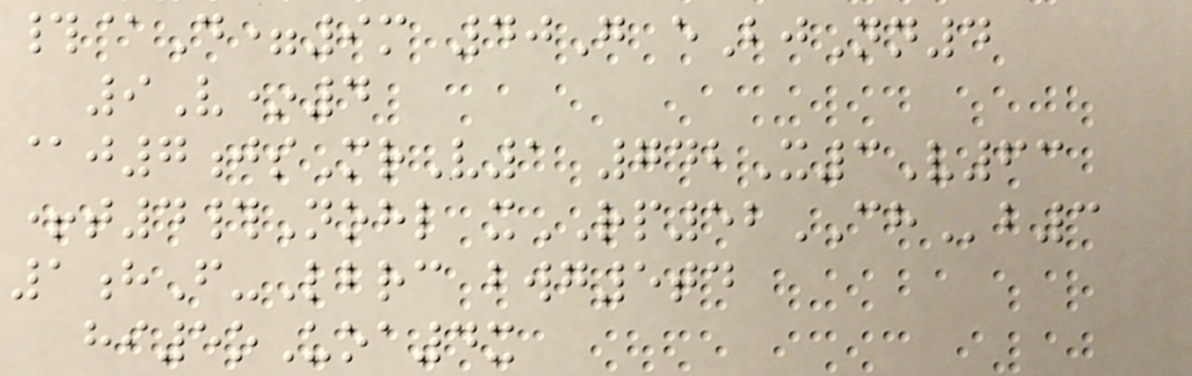#@D=9m 40G eBjNn4
9V*4
@j7jsMrV1 742X3V63
+t4#Nohl xRP52CHb3
1hF-Lbrc bwg5td
hi5oUoa4x
